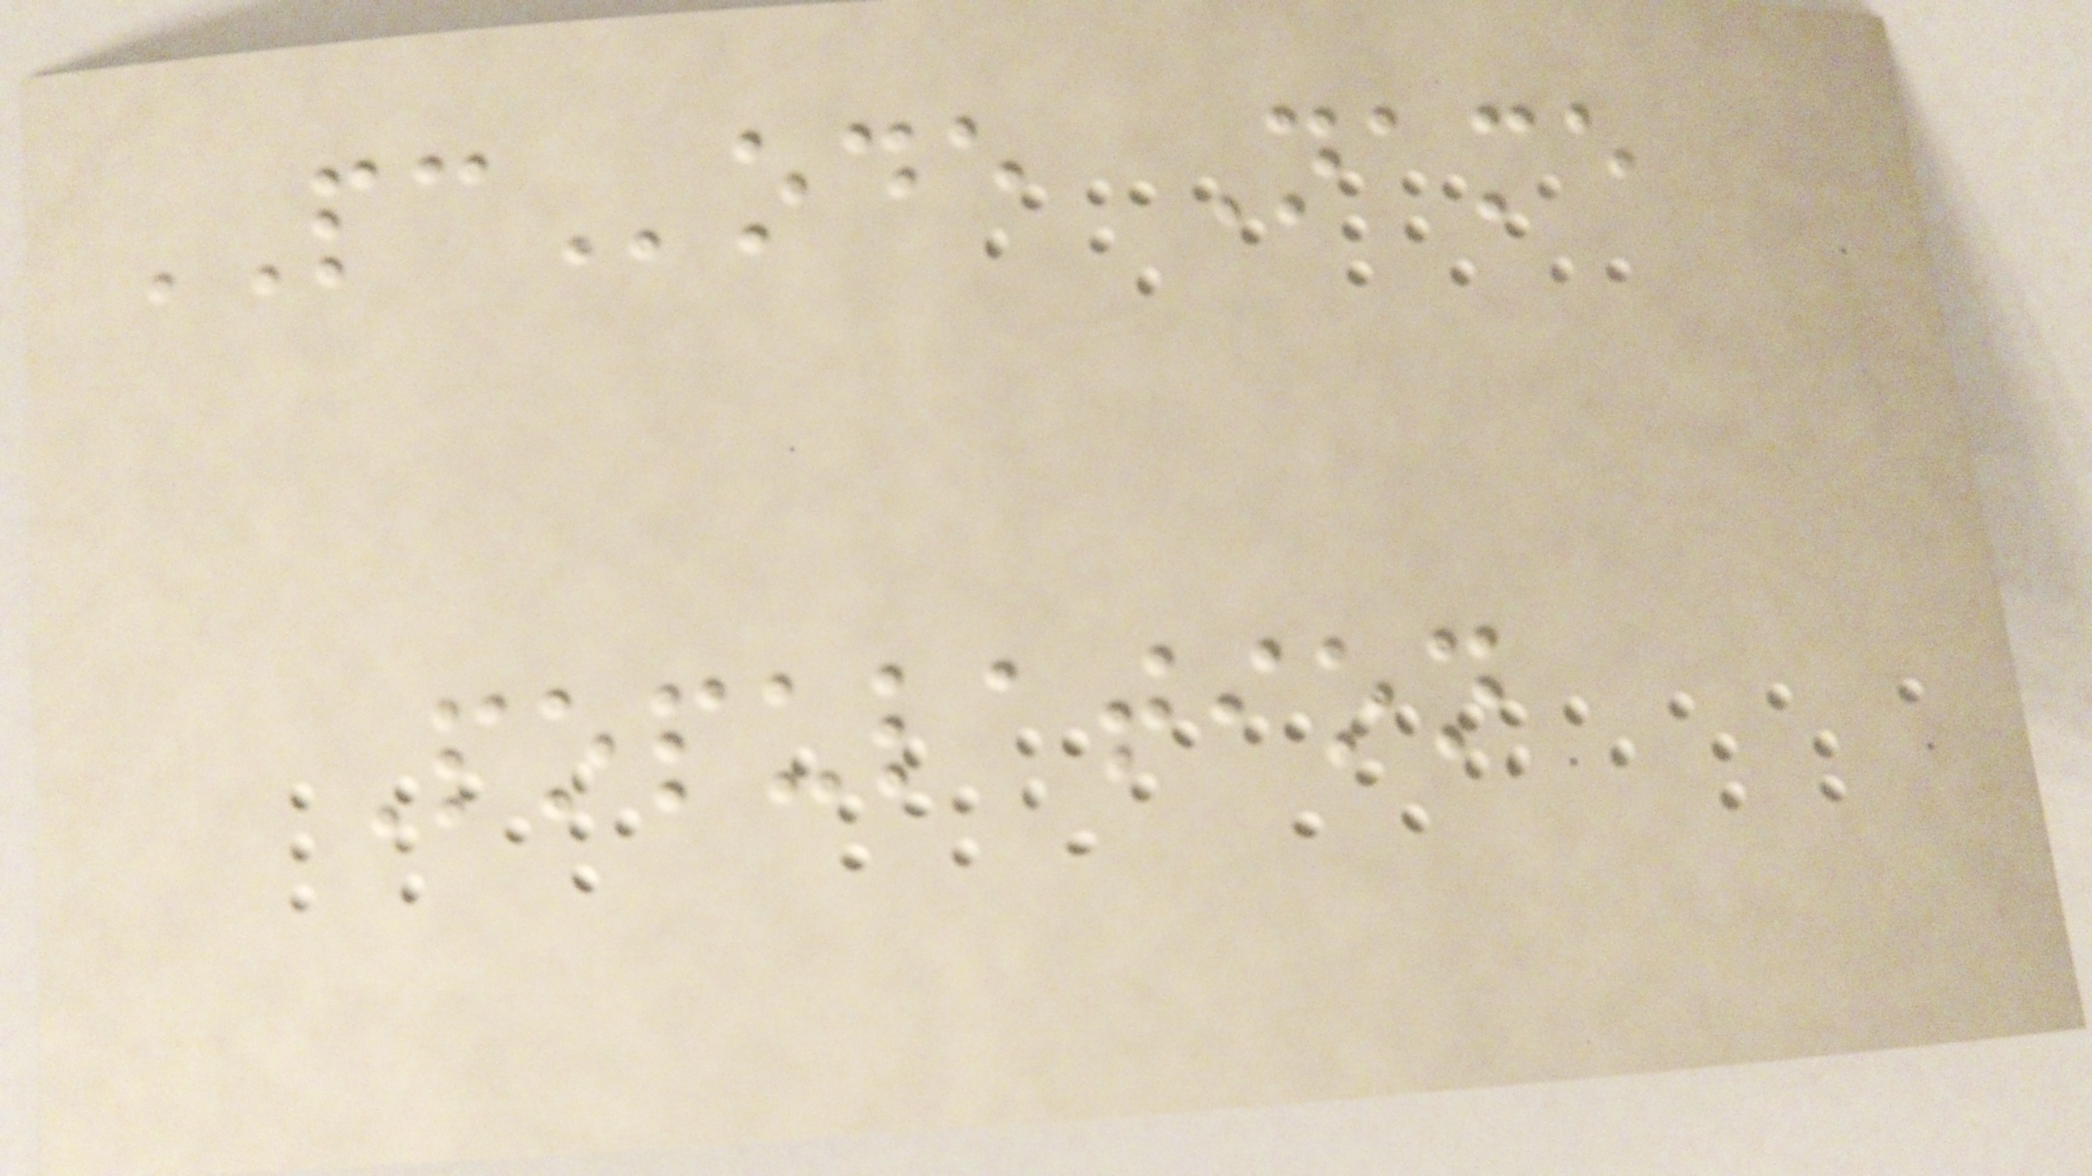PCode Name
Population
